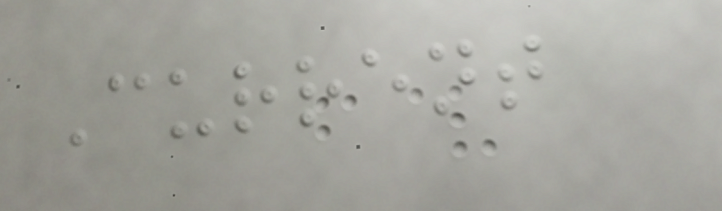Current
